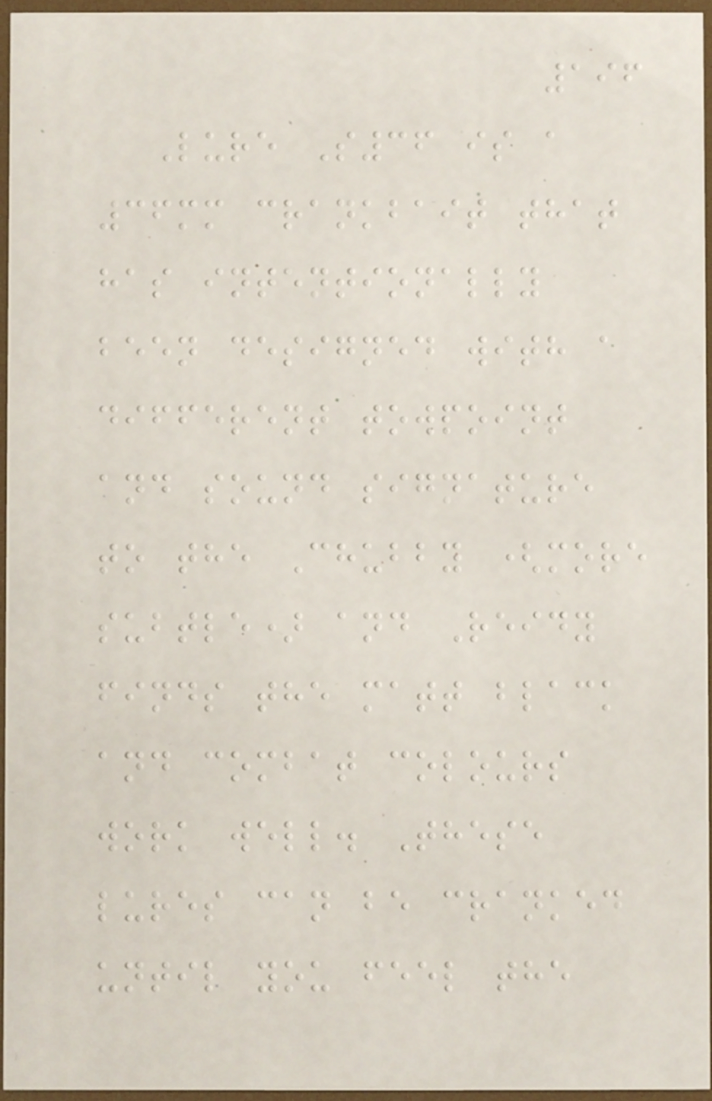196
Lure S36 is a
36mm crankbait that
has intentionally
been designed with a
different towpoint
and sound signature
to the Chubby (more
subtle) and Reidy
finds the matt black
and combat colours
work well. These
lures can be cranked
until you feel the
